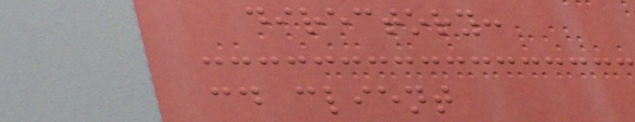directory:
cd client
